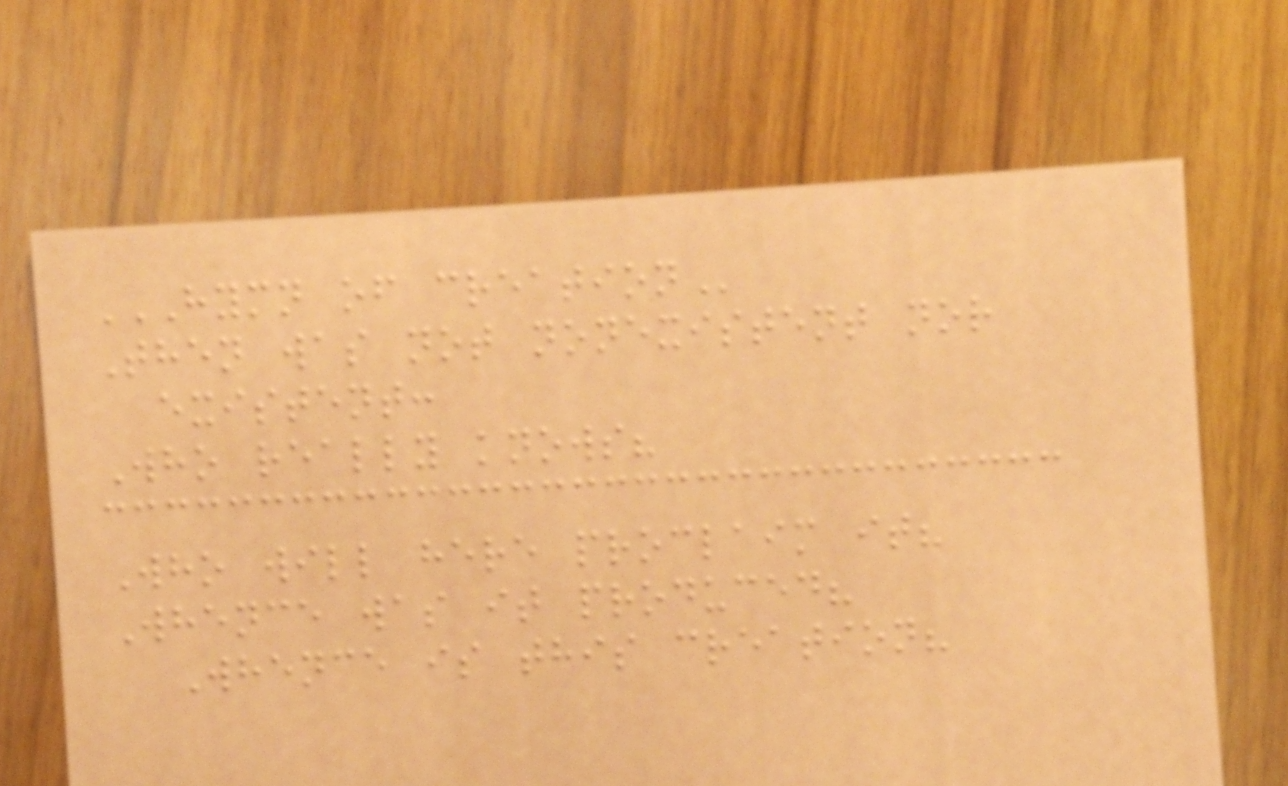HYMN OF CREATION
Then was not nonexistent nor
existent:
Who really knows?
Who will here proclaim it?
Whence was it produced?
Whence is this creation?
